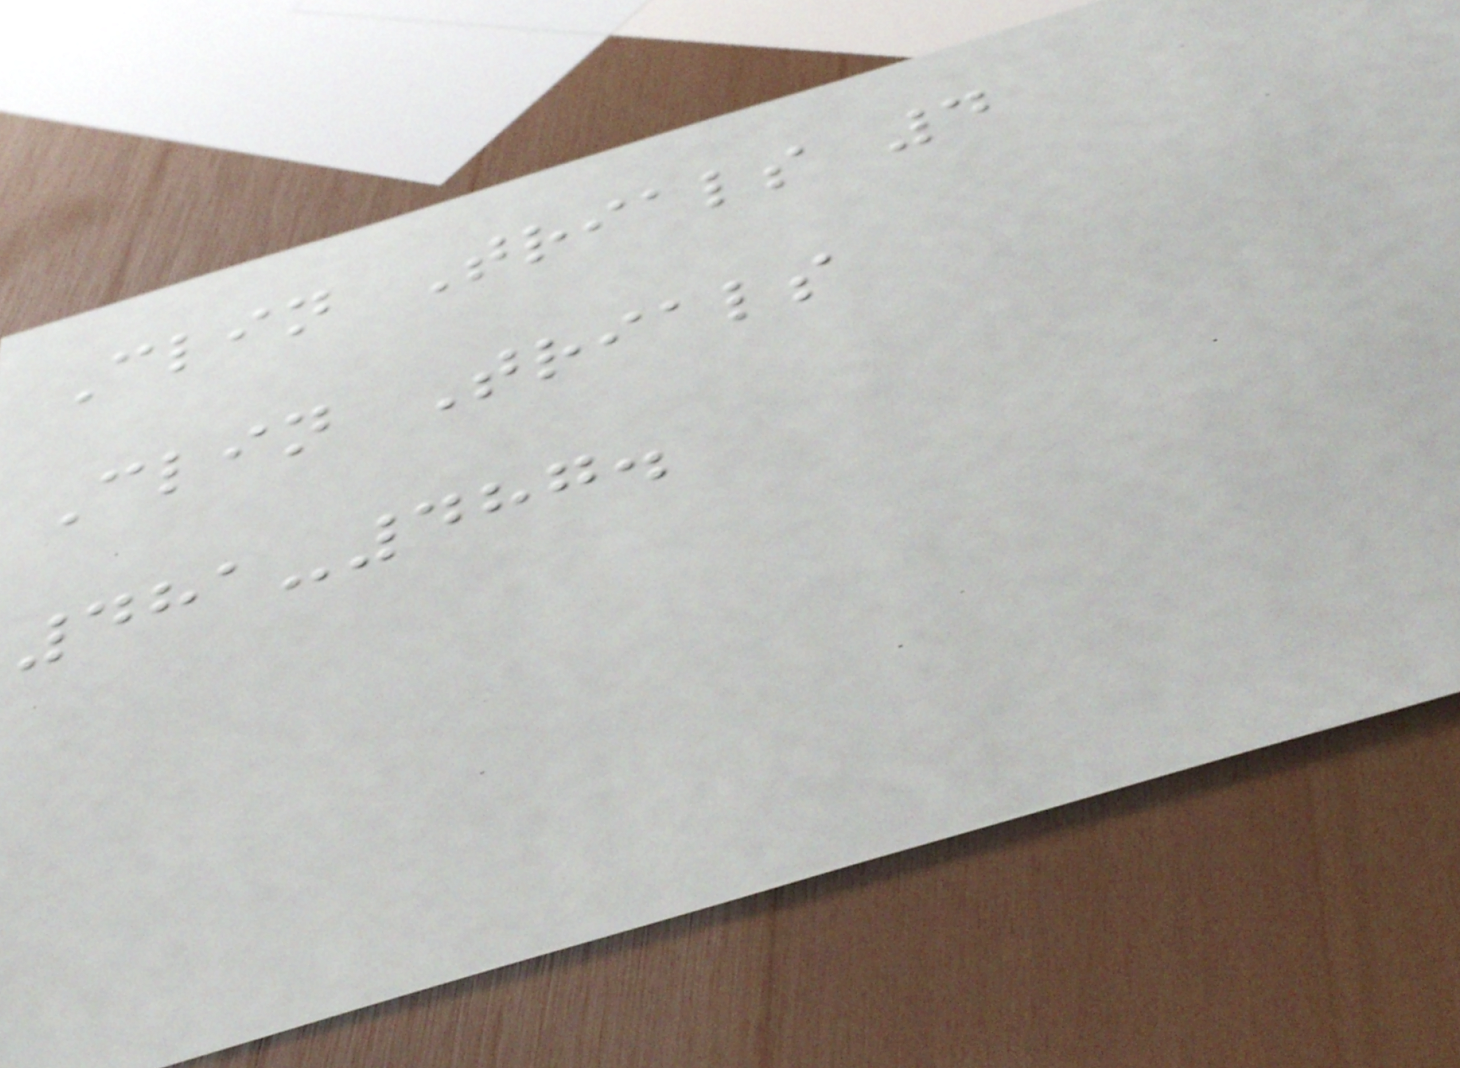Clin Trials 4
Clin Trials
481-487.
